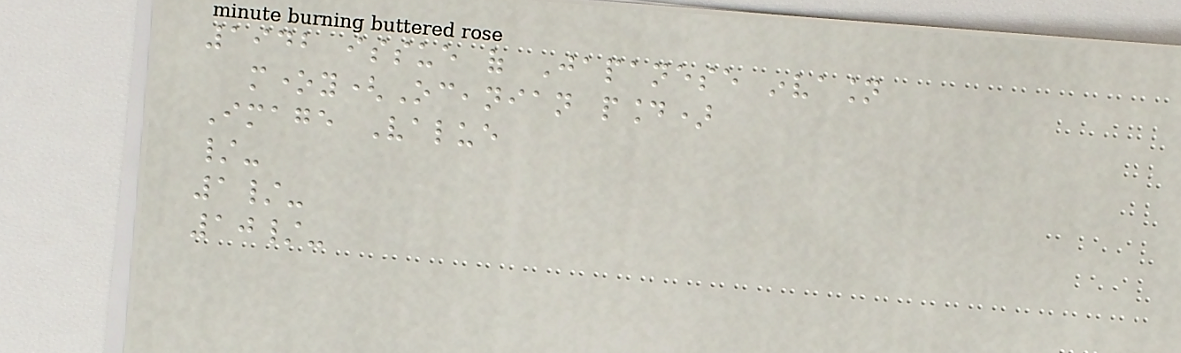1942 issue of Japanese invasion
money(Oceanian pound)
Image Value
/-
1/-
10/-
